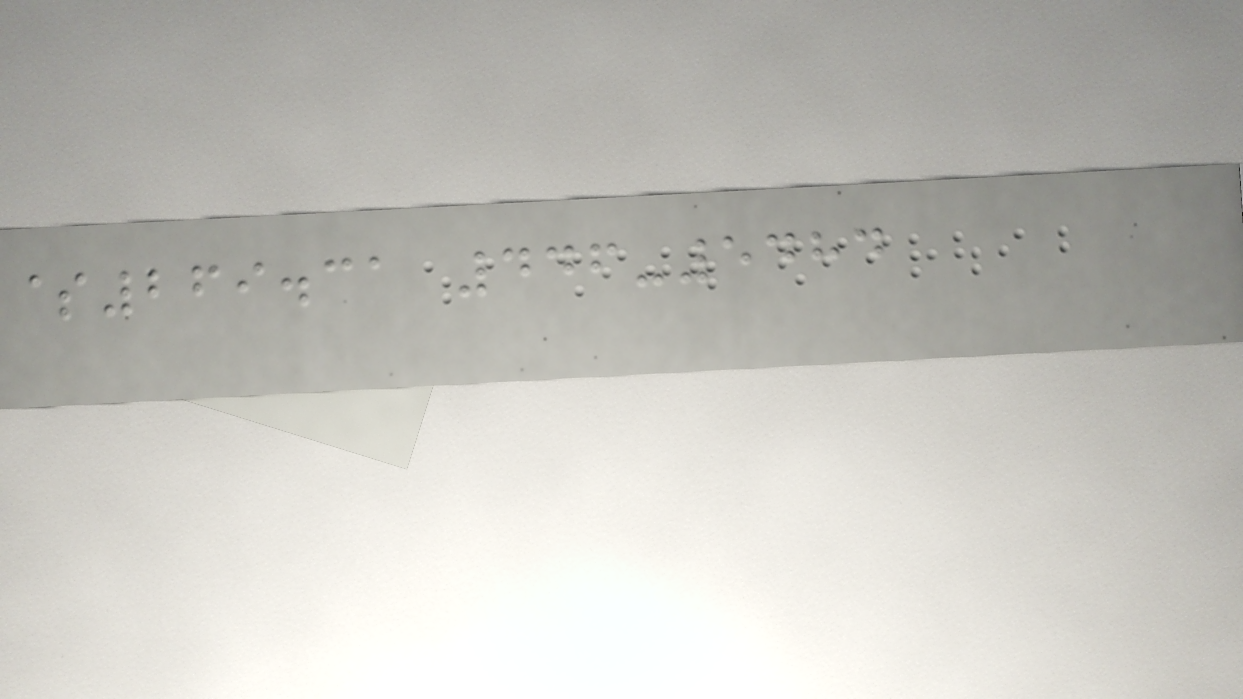$269.31 446-5484
